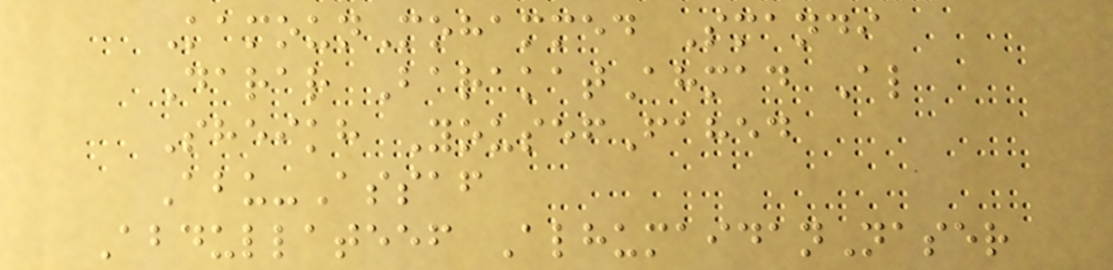KamounMohammed Smandi
Darar BarakatAhmad Al
Sheikh YousefFahed
Abu-Assaf
Abdullateef AlhumaidanNaser
